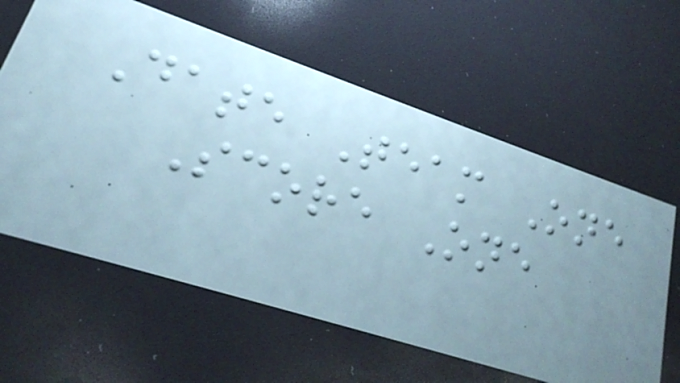Date Team One
Score One
